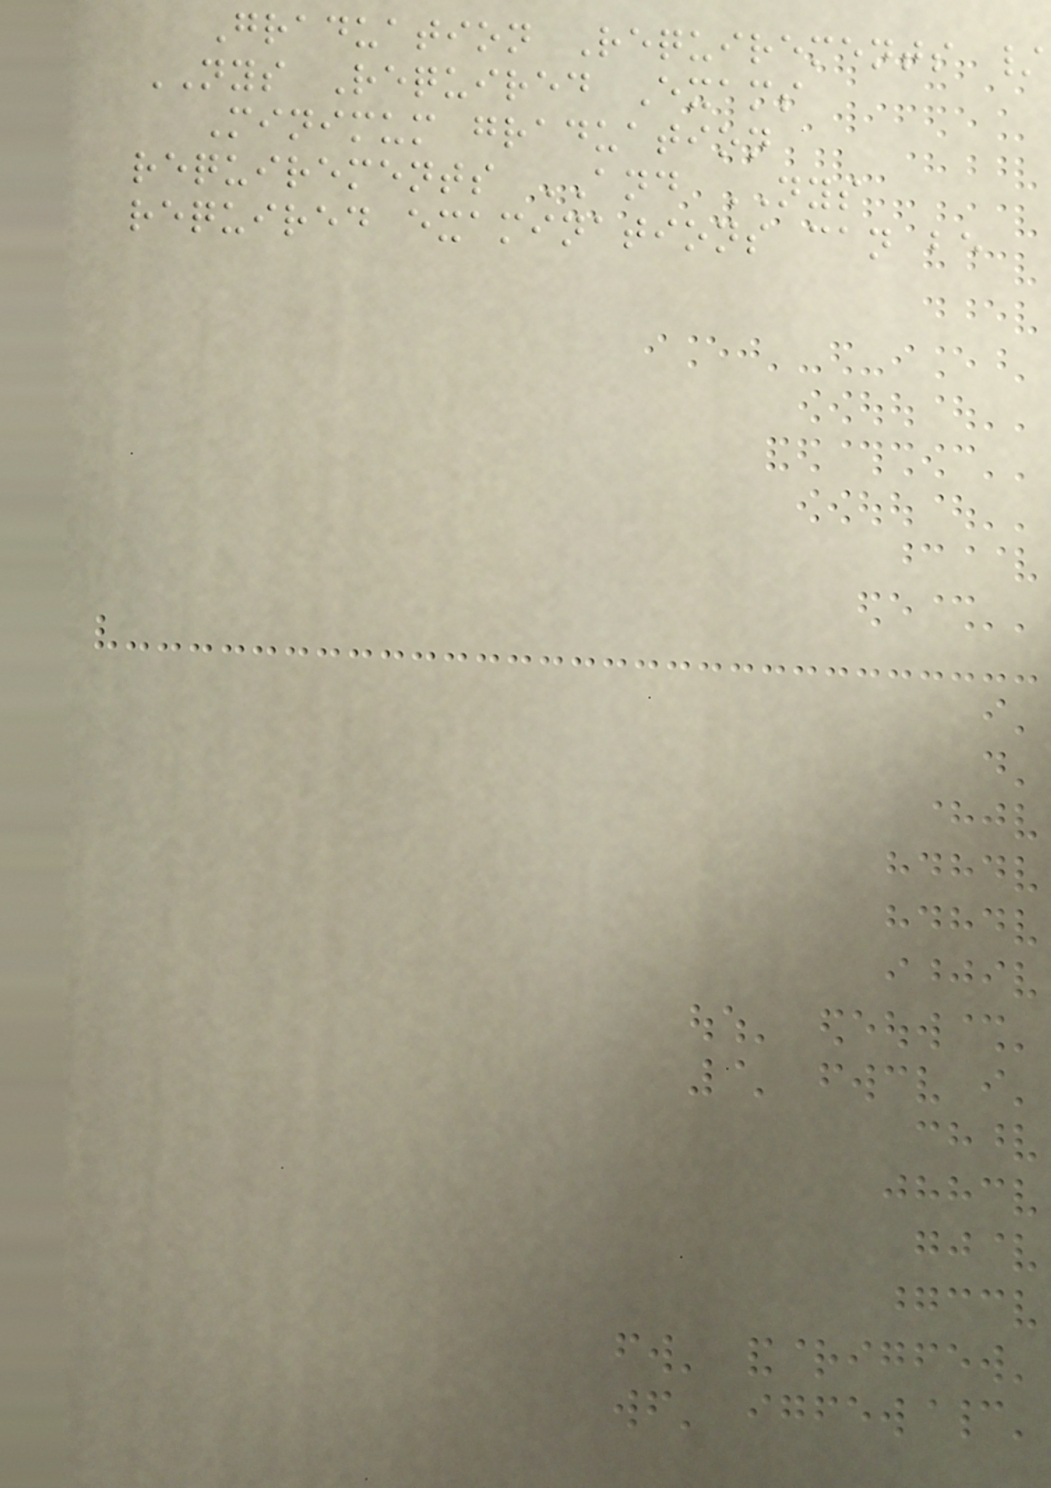Graduation Requirements /
NYS Required Exams
Minimum graduation
requirements AND NYS
required examinations can be
